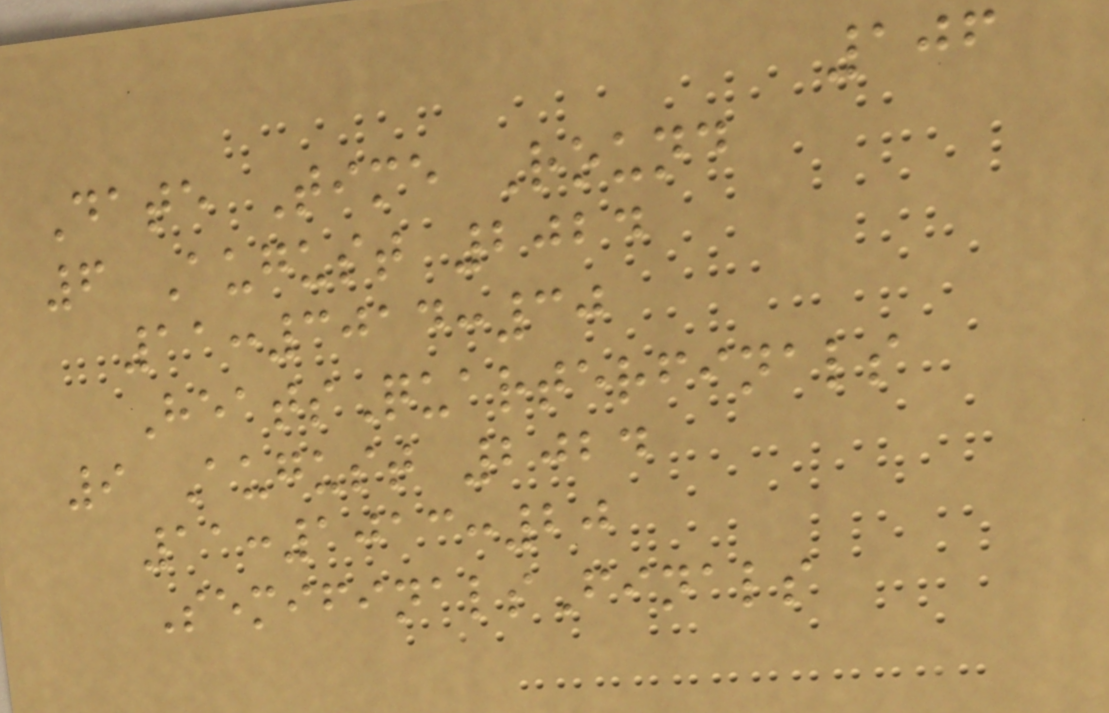106
Date Time Round
6 August 2024
11:3014:30
HeatsQuarterfinals
9 August 2024
11:1013:20
SemifinalsFinals
